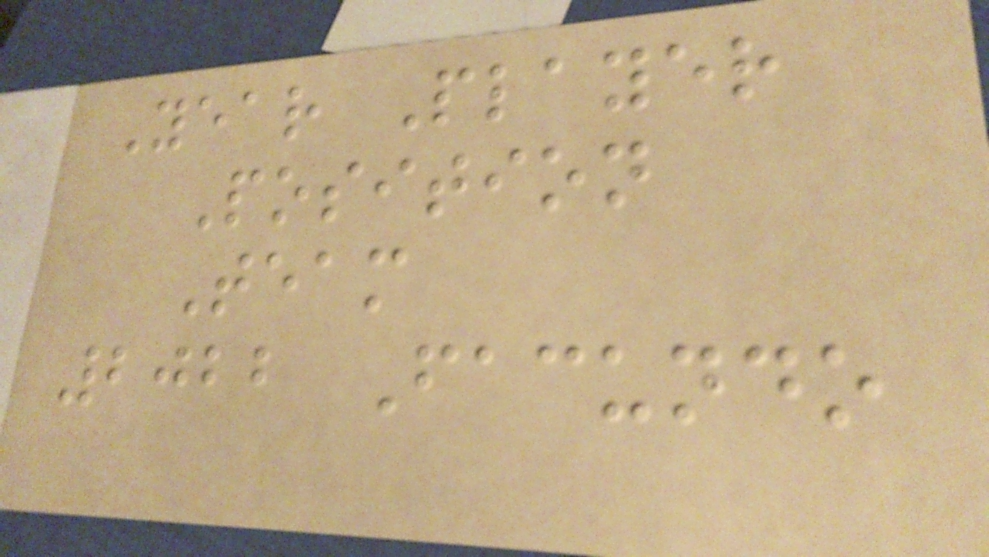Year Player
Position
Team
2022 Facundo
